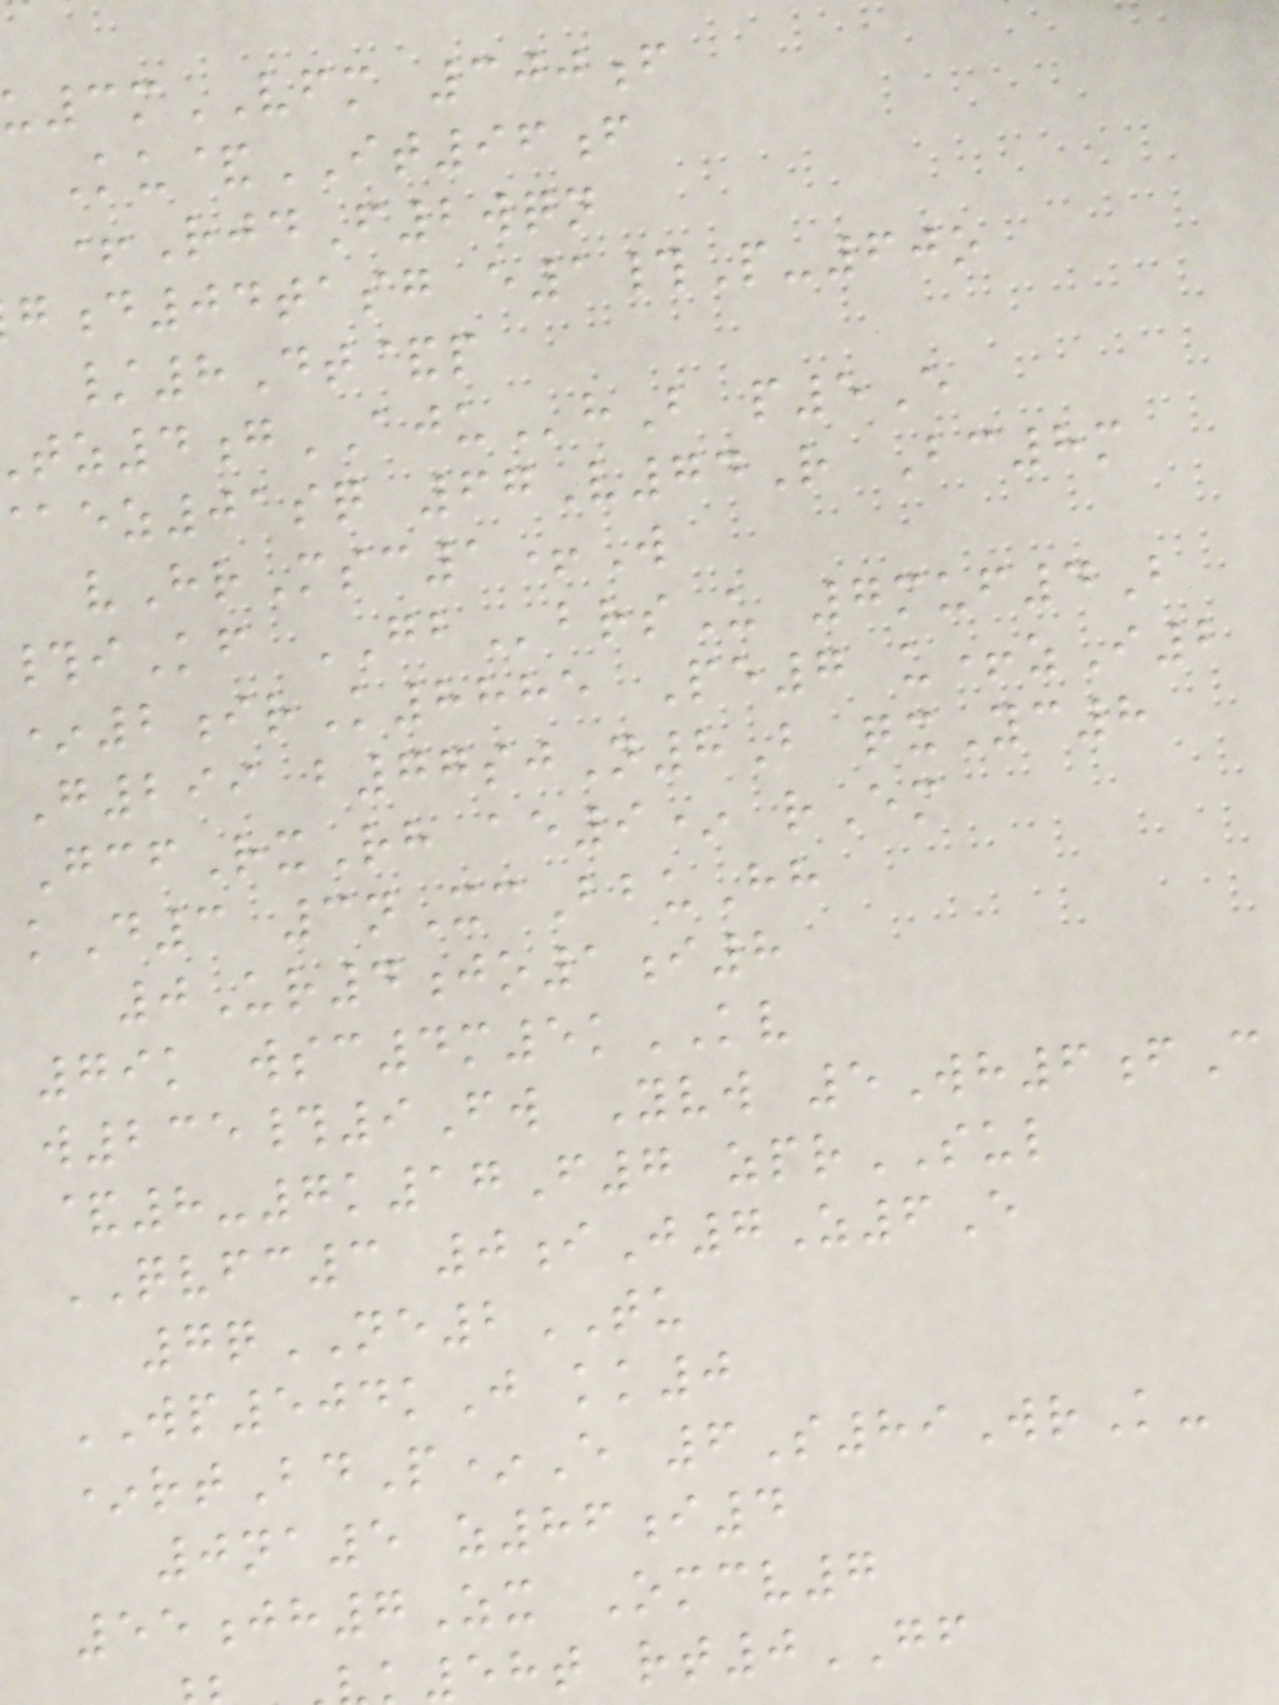3mVFM 300f
Ku&IT96f
+RjdF2wqn
d04tasg e1#P-60o
/8Dt&p
z4gAJUhB p5E
ez01sq 67V74R Bc8m
vHrMsc1+W
#iKf GBbrsU 7muf4B
*2irK8885 Pe7 u+zI2
G299 b77sjN8B qxYc8
GcfRxRh ae9* rEm
kD3 3nXcBbuHh
0Ur4jo1i8
79k wsc4m5kKV
w235#9Fw Yvw 5Wh6fC
&8-7k17F7 zprSUL
QVFC3 0iJ7Z6E
7qNE2TU
WP504kJ kk0
*rtBdP*E 6S89WrK-
0na5 z86i4
55jh7Zx Omcv7
58t rt0GF
